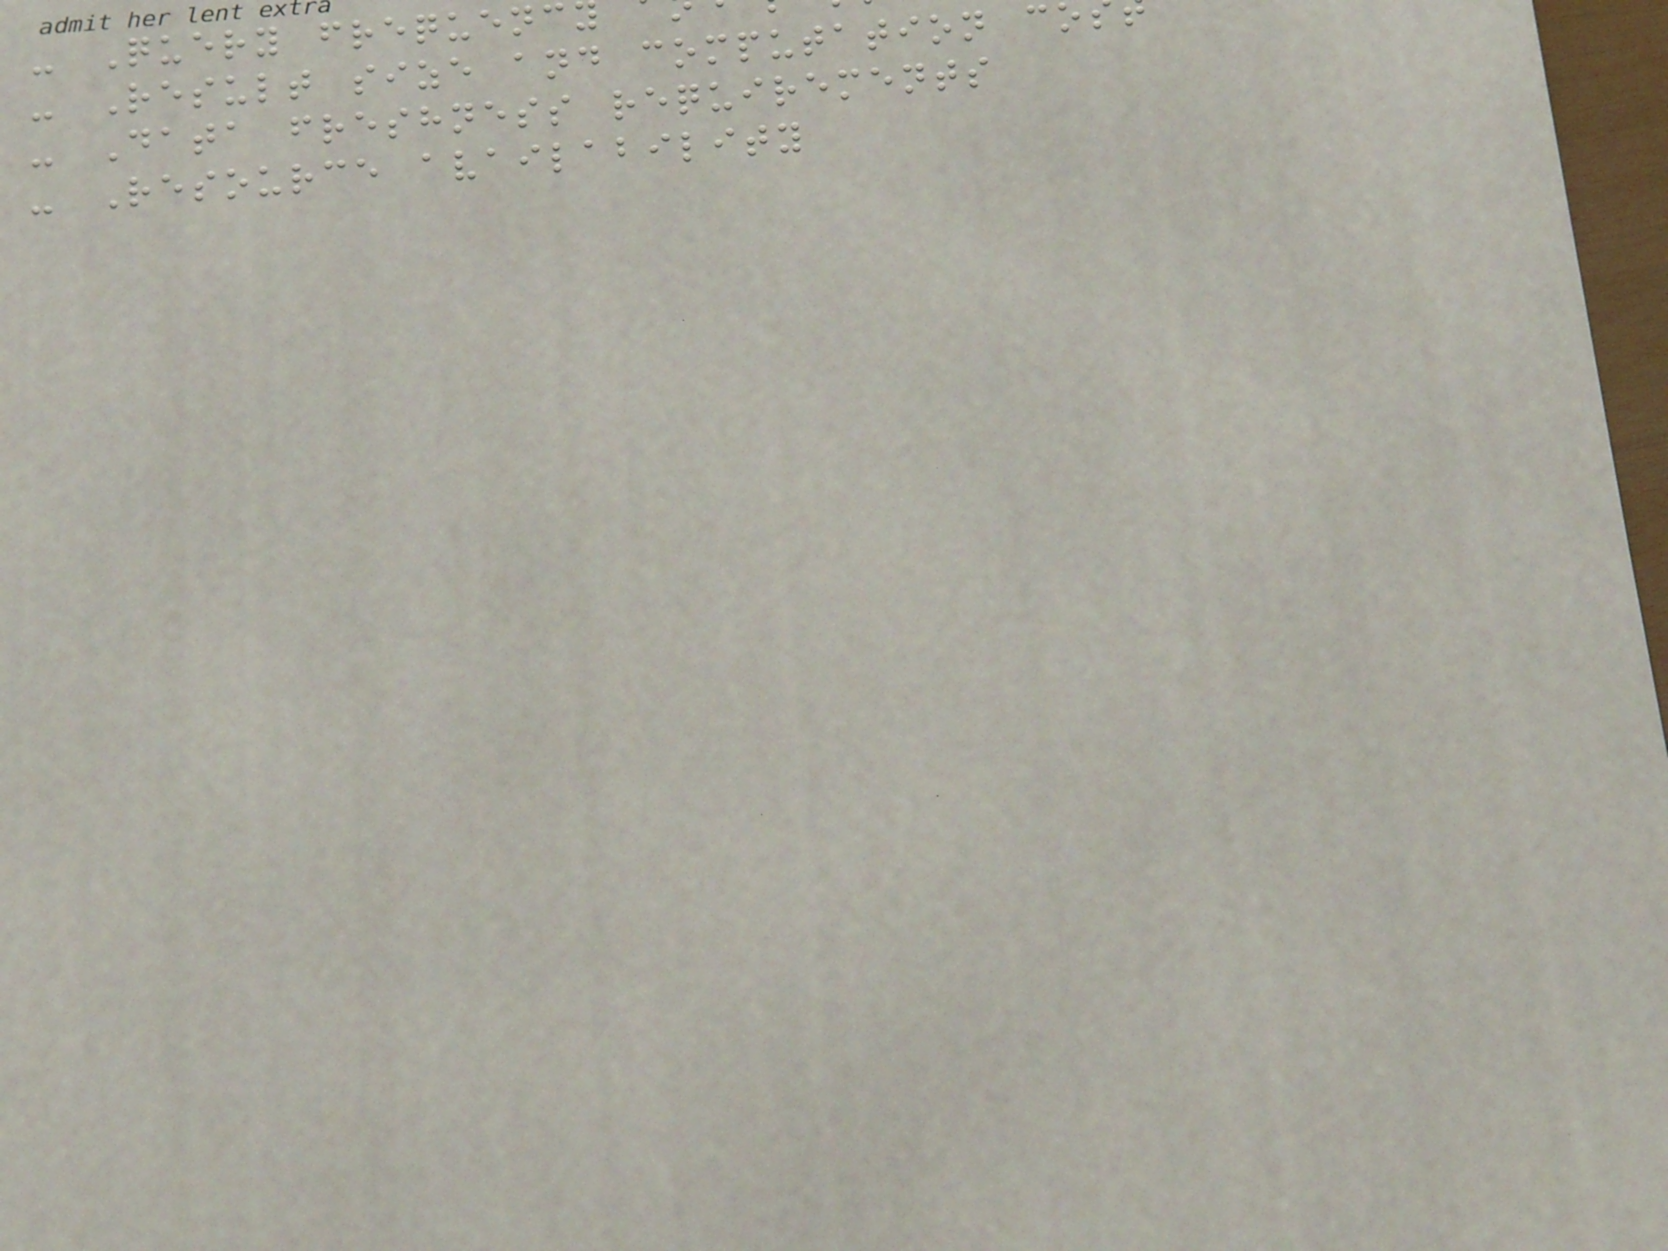- Query frequenc
- Result size and computation co
- Data freshness requirements
- Resource availability
